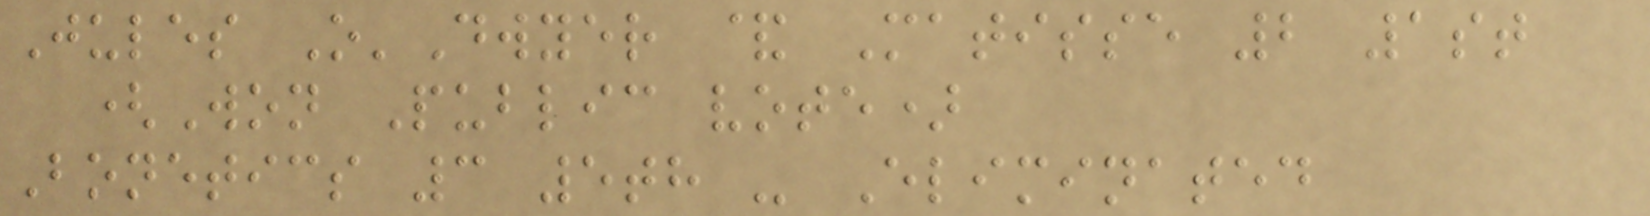Jules O'Dwyer & Matisse 2 1st
(Won Public vote)
Bonetics 3 5th - Eliminated
